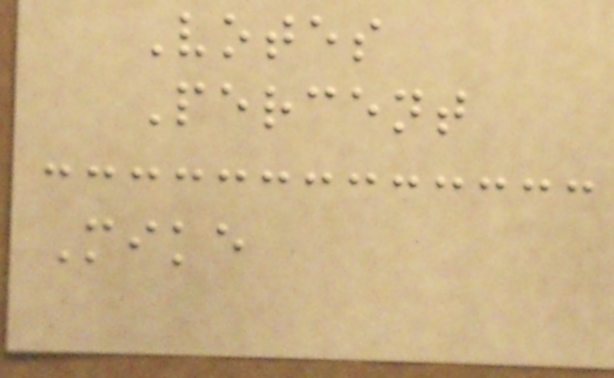Votes
Percent
Mike
